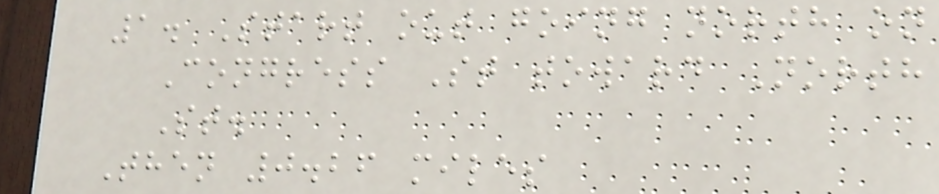1. Start out going north on
Congress St toward North
St.
Then 0.26 miles
